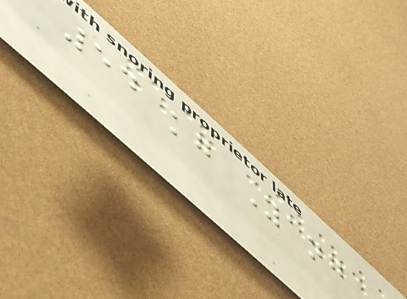54 kg Yang
